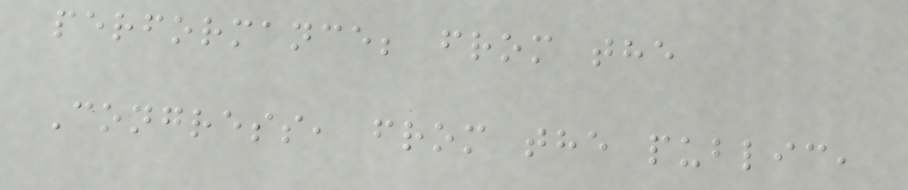performance; from the
Congress, from the public,
